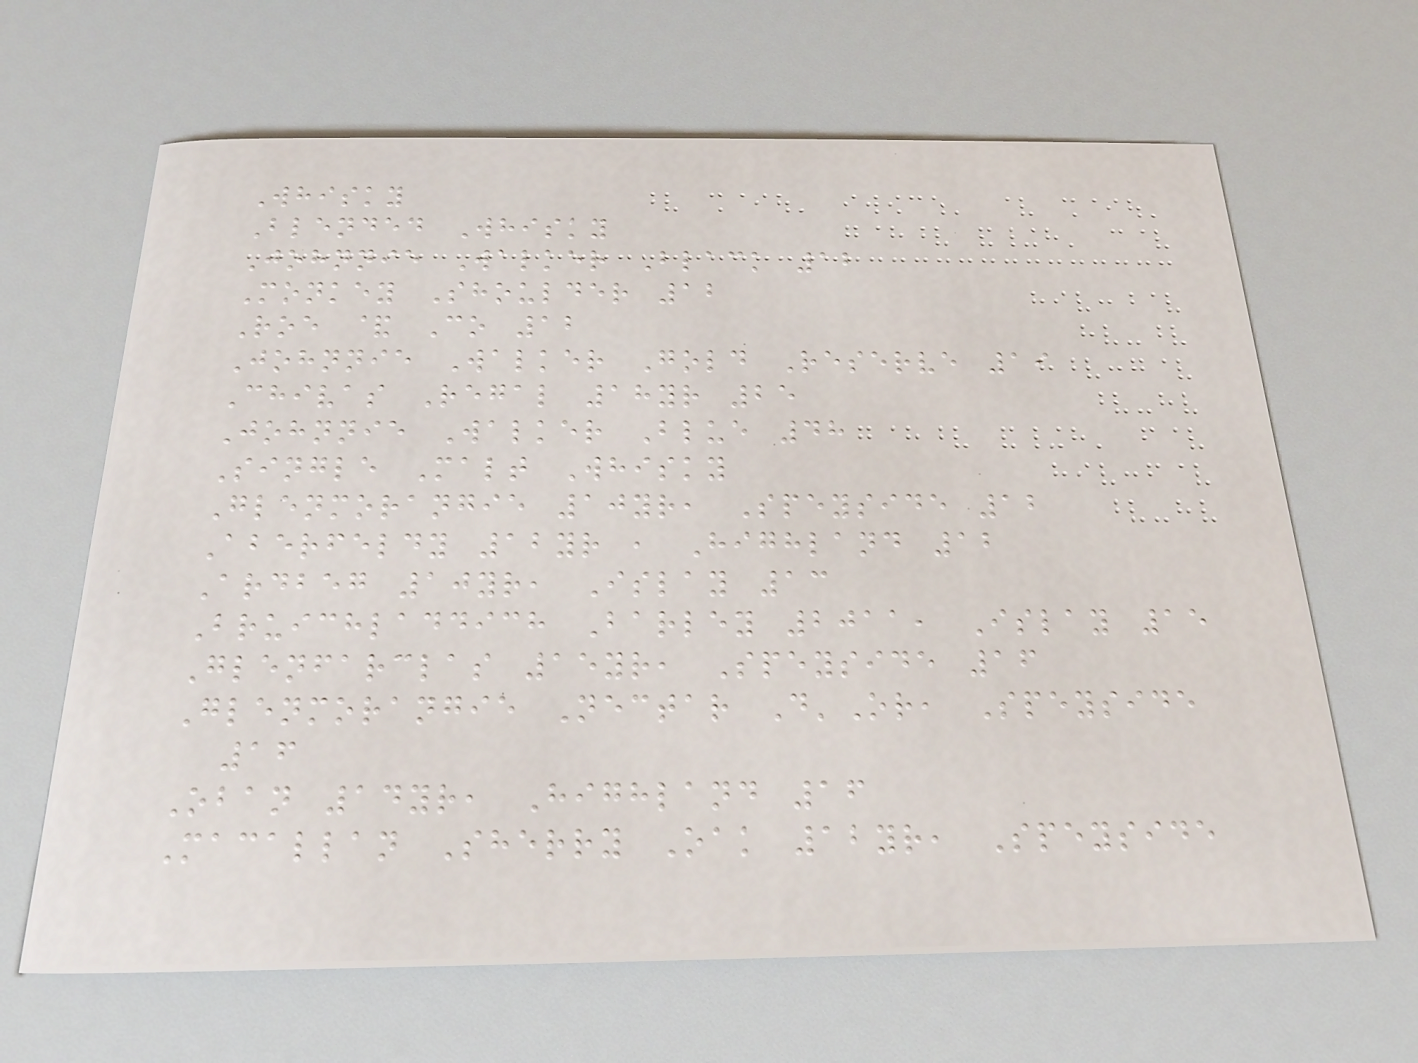Whisky
Blended Whisky
Johnnie Walker Black 12
Monkey Shoulder 12
Roe & Co 12
Johnnie Walker Gold Reserve 19
Chivas Regal 18yr 25
Johnnie Walker Blue 48
Single Malt Whisky
Glenmorangie 10yr, Speyside 12
Aberfeldy 12yr , Highland 12
Ardbeg 10yr, Islay 13
Bruichladdich Barley 2011, Islay 15
Glenfarclas 15yr, Speyside 16
Glenmorangie Nectar D'Or, Speyside
16
Oban 14yr, Highland 16
Macallan Sherry Oak 12yr, Speyside
